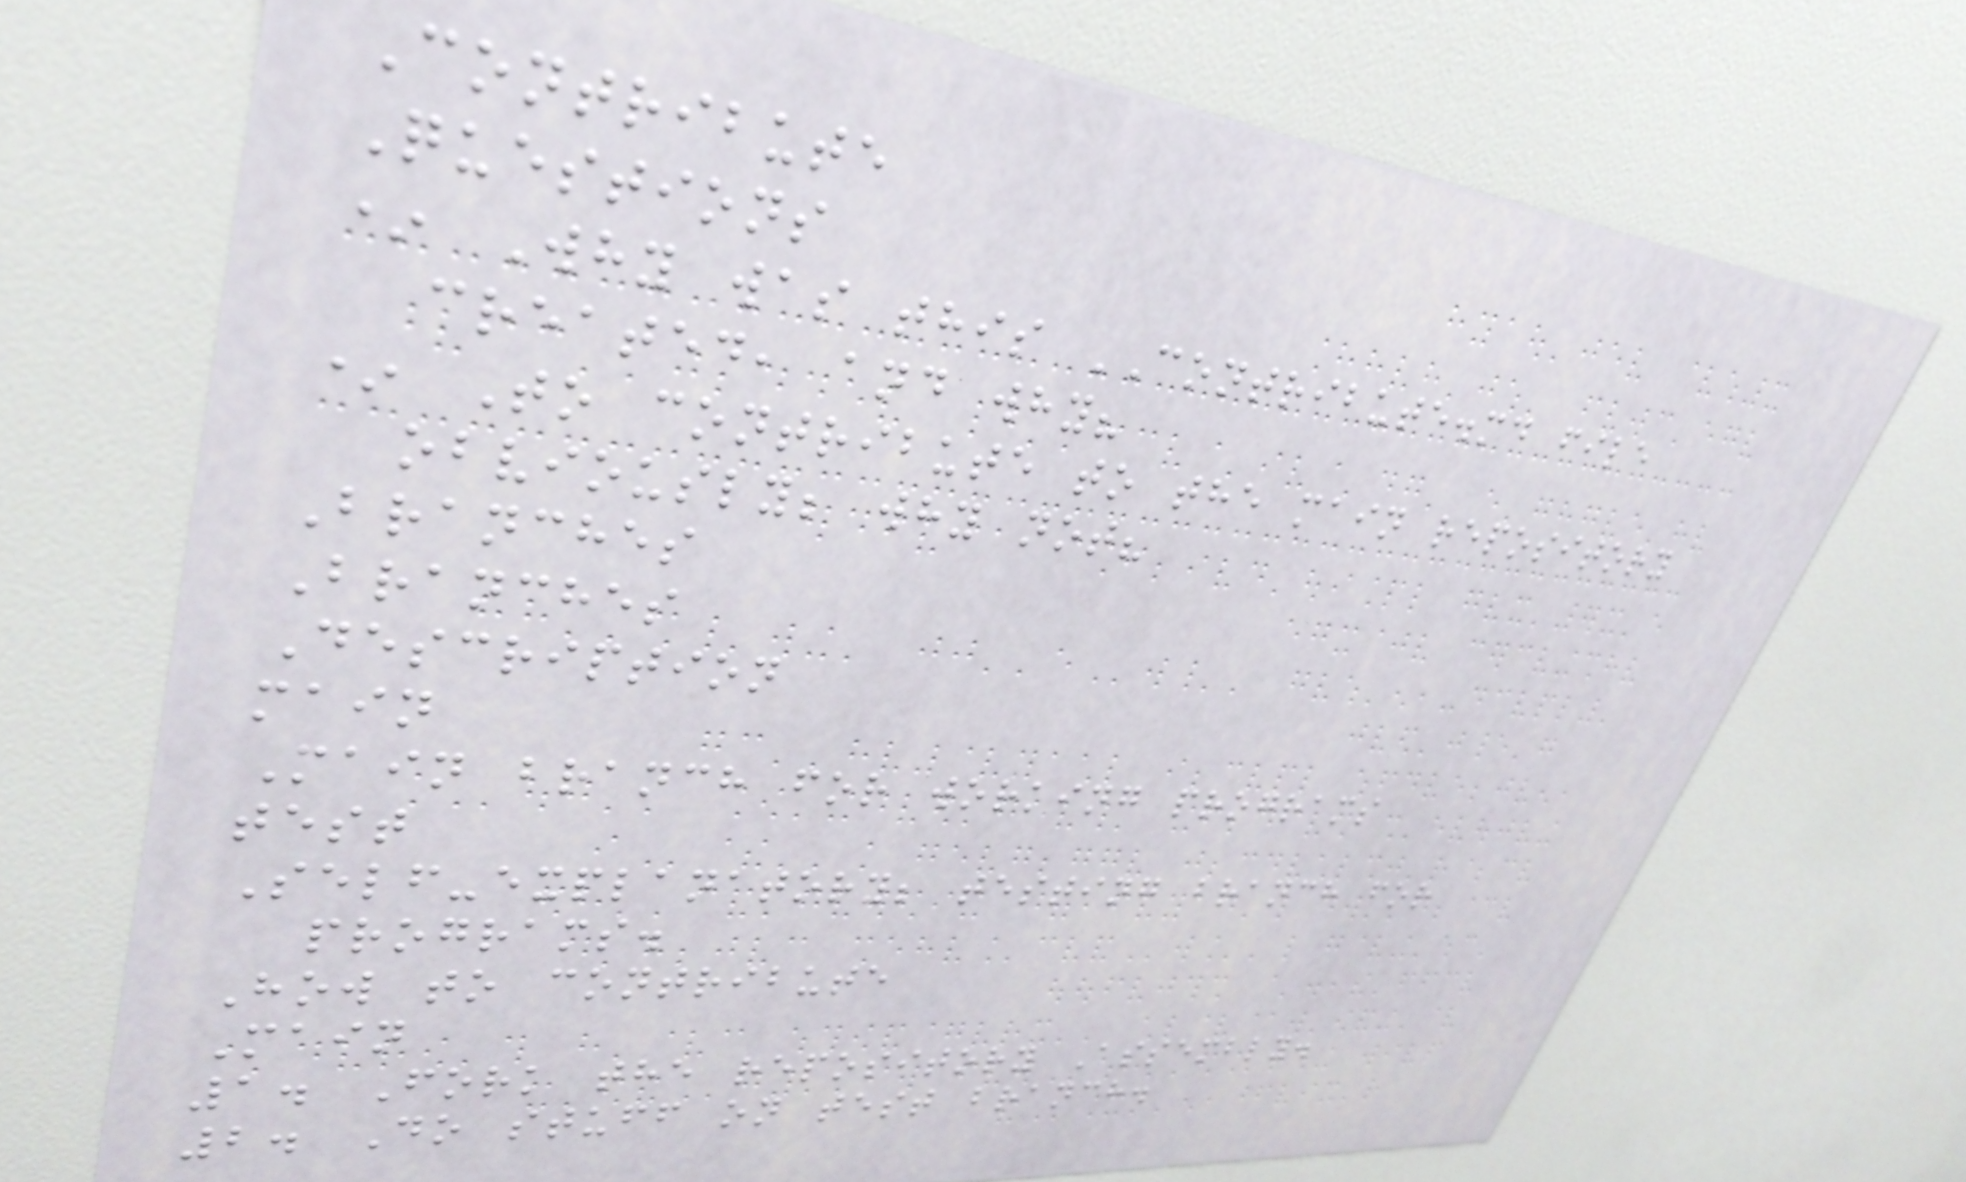Contribute
Questions
* Why was this CONTRIBUTE.md file
created, and why?
* To contribute to the main repository
obviously; why not?
Branches
Branches
Description
main
Main branch for working programs
test
Self-explanatory; testing branch for
programs.
How to contribute
Main
1. Fork the repository Assembly.
2. Do stuff on test branch.
